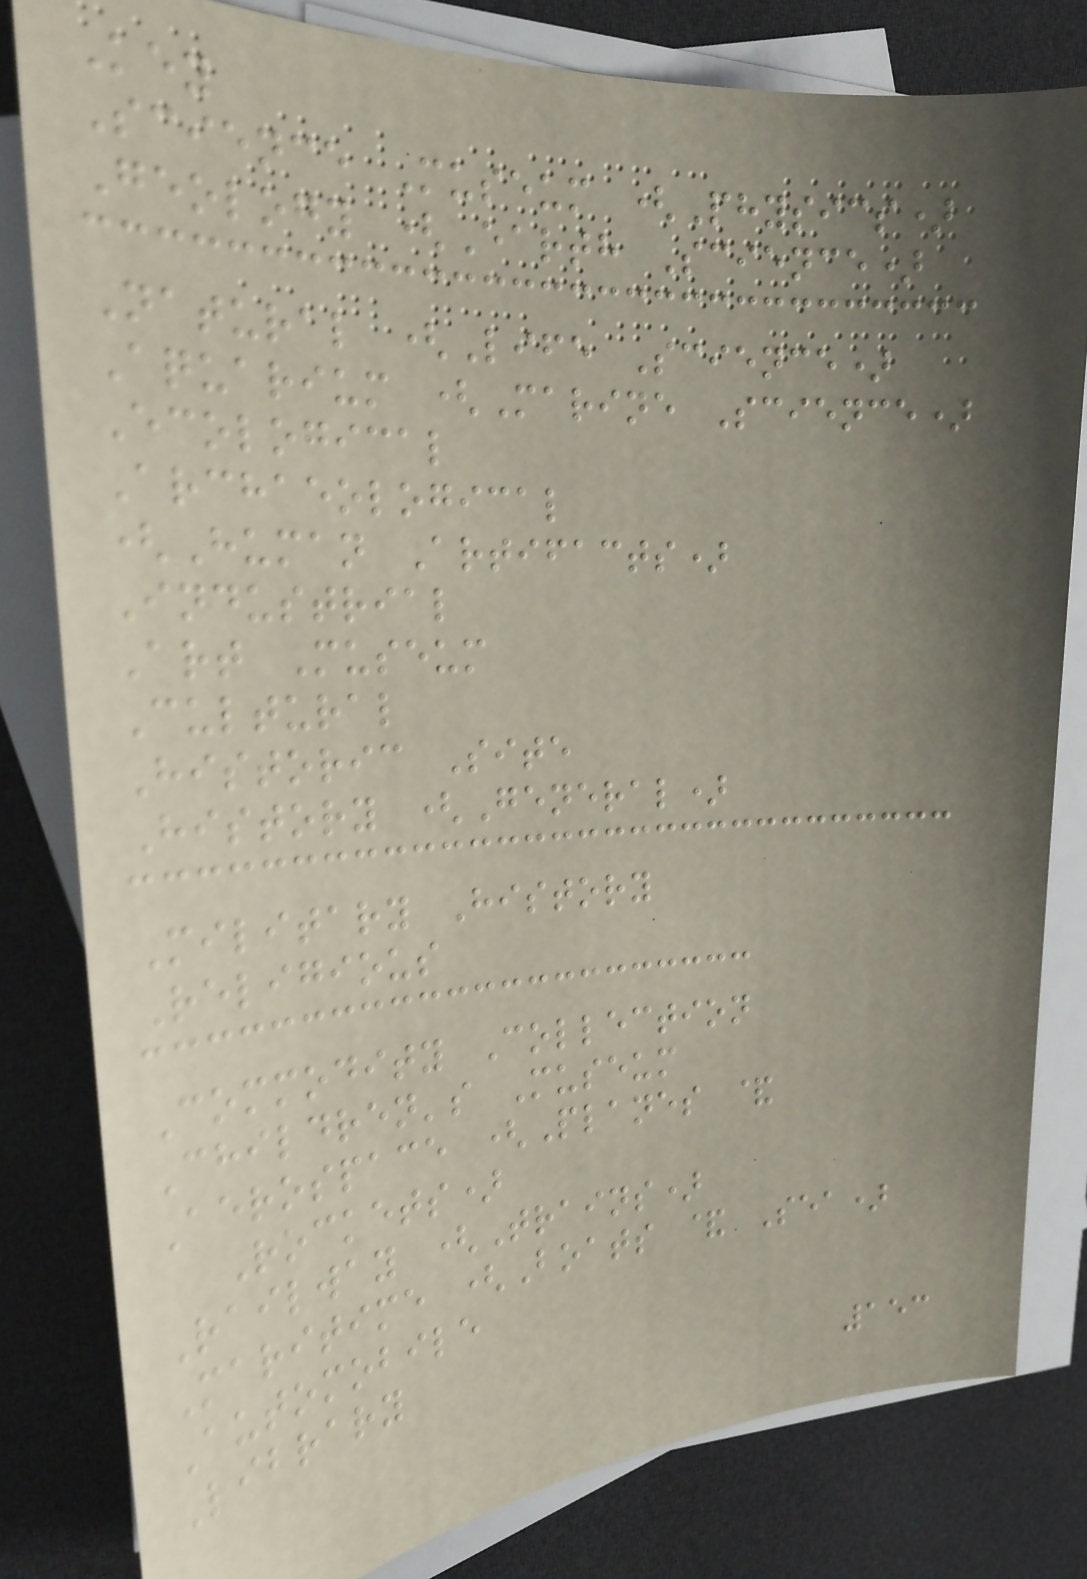Key
Science Museum (Physics)
Geology (Earth Science)
Natural (Life Science)
Aquarium (Marine Science)
Ecological
Archaeological
(Human Artifacts)
Industrial
Art Museum
Cultural
Historic Site
History (General)
Military History
Religious
Commodity Collection
Children's Museum
Aerospace (Planes &
Rockets)
Railway (Trains)
Maritime (Boats & Sea)
Automobile
Library
153
